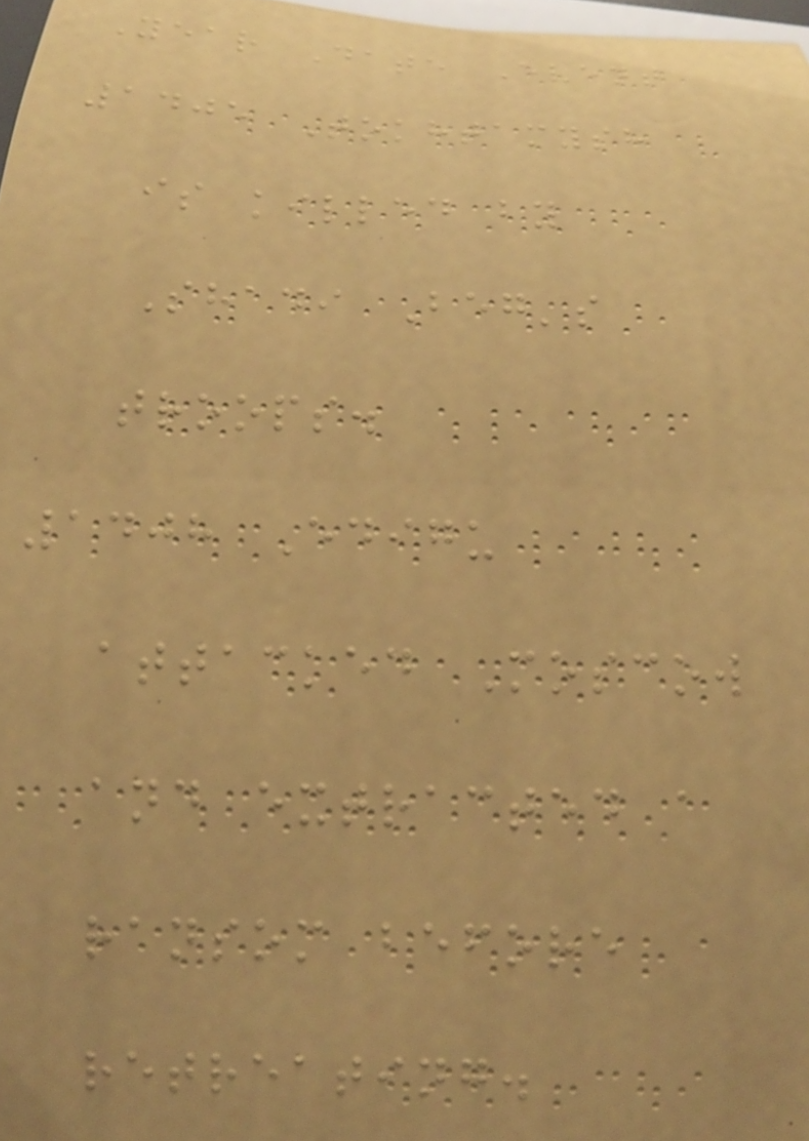Year Date Event
1405 Tokhtamysh
is killed by
Shadi Beg's
troops.
1408 Edigu
attacked Moscow
and extracted a
ransom before
retreating.
